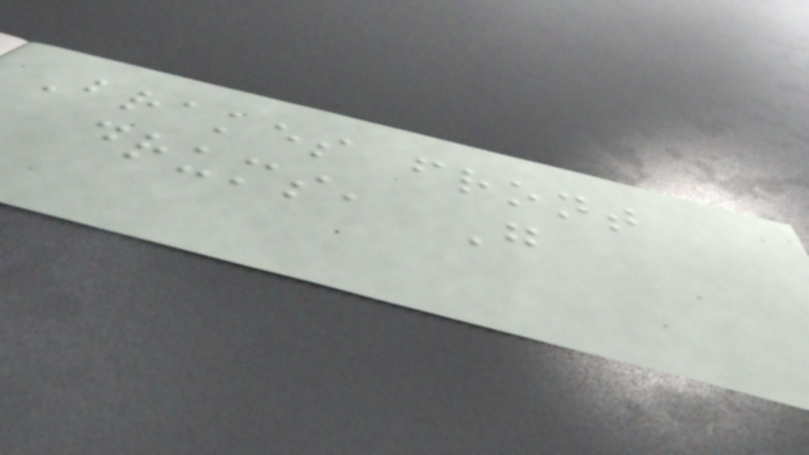Brakes front
drums, G
